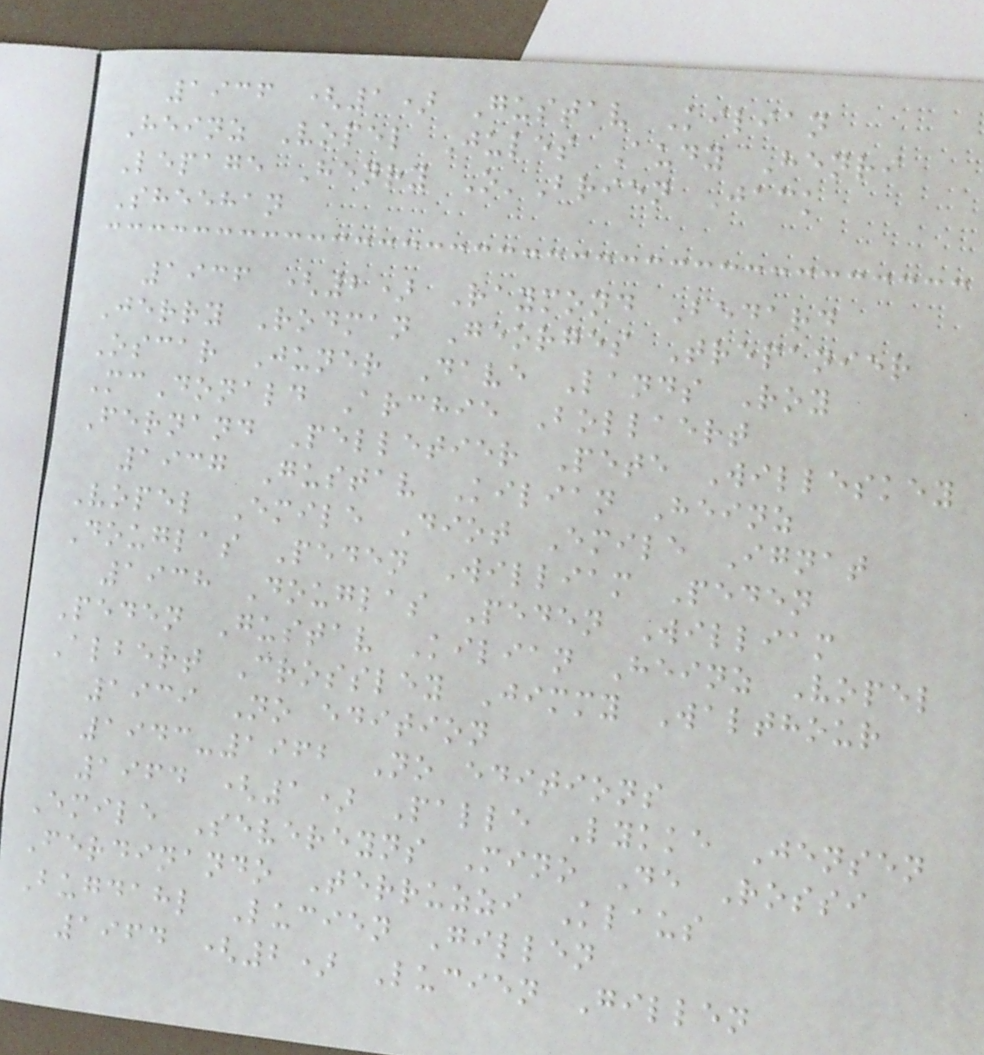1936 (1) Gustav Kilian
Heinz Vopel Jules Audy Henri
Lepage Henry O'Brien Jack
Sheehan
1936 (2) Raymond Bedard
Jerry Rodman Georges Trepanier
Oscar Juner Dave Lands Roy
McDonald Archie Bollaert
Fernand Pelletier Pete Willeskey
1937 Gustav Kilian Heinz
Vopel Emile Diot Emile Ignat
Douglas Peden William Peden
1938 Douglas Peden William
Peden Gustav Kilian Heinz Vopel
Albert Crossley Jimmy Walthour
1939 No edition
1943-1962 No editions
1964 (1) Palle Lykke Jensen
Emile Severeyns Mino De Rossi
Ferdinando Terruzzi Klaus
Bugdahl Lucien Gillen
1964 (2) Lucien Gillen
